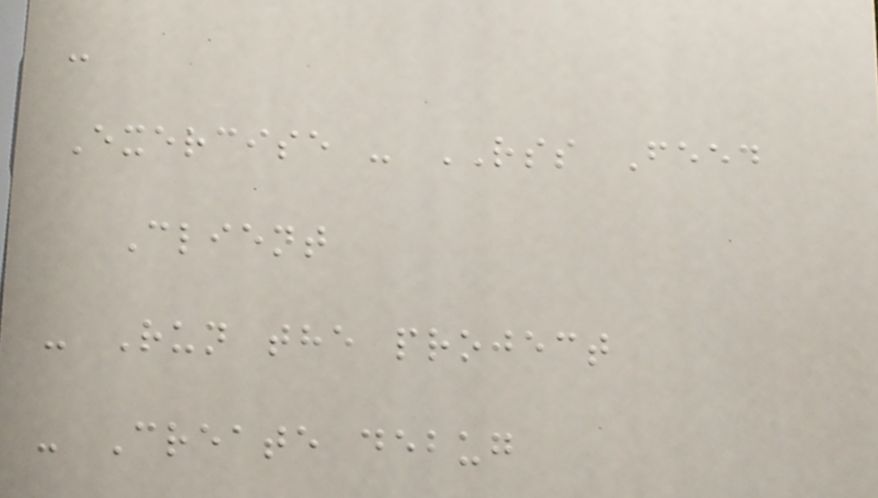-
Exercise - RSS Feed
Client
- Run the project
- Create debug
